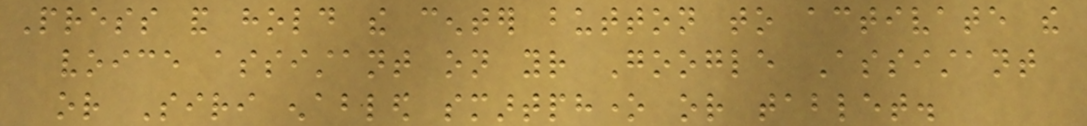Press and hold the center button to activate the
voice assistant on your Google Assistant
or Siri enabled smartphone or tablet.
